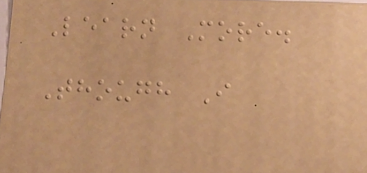Learn More.
Though I
